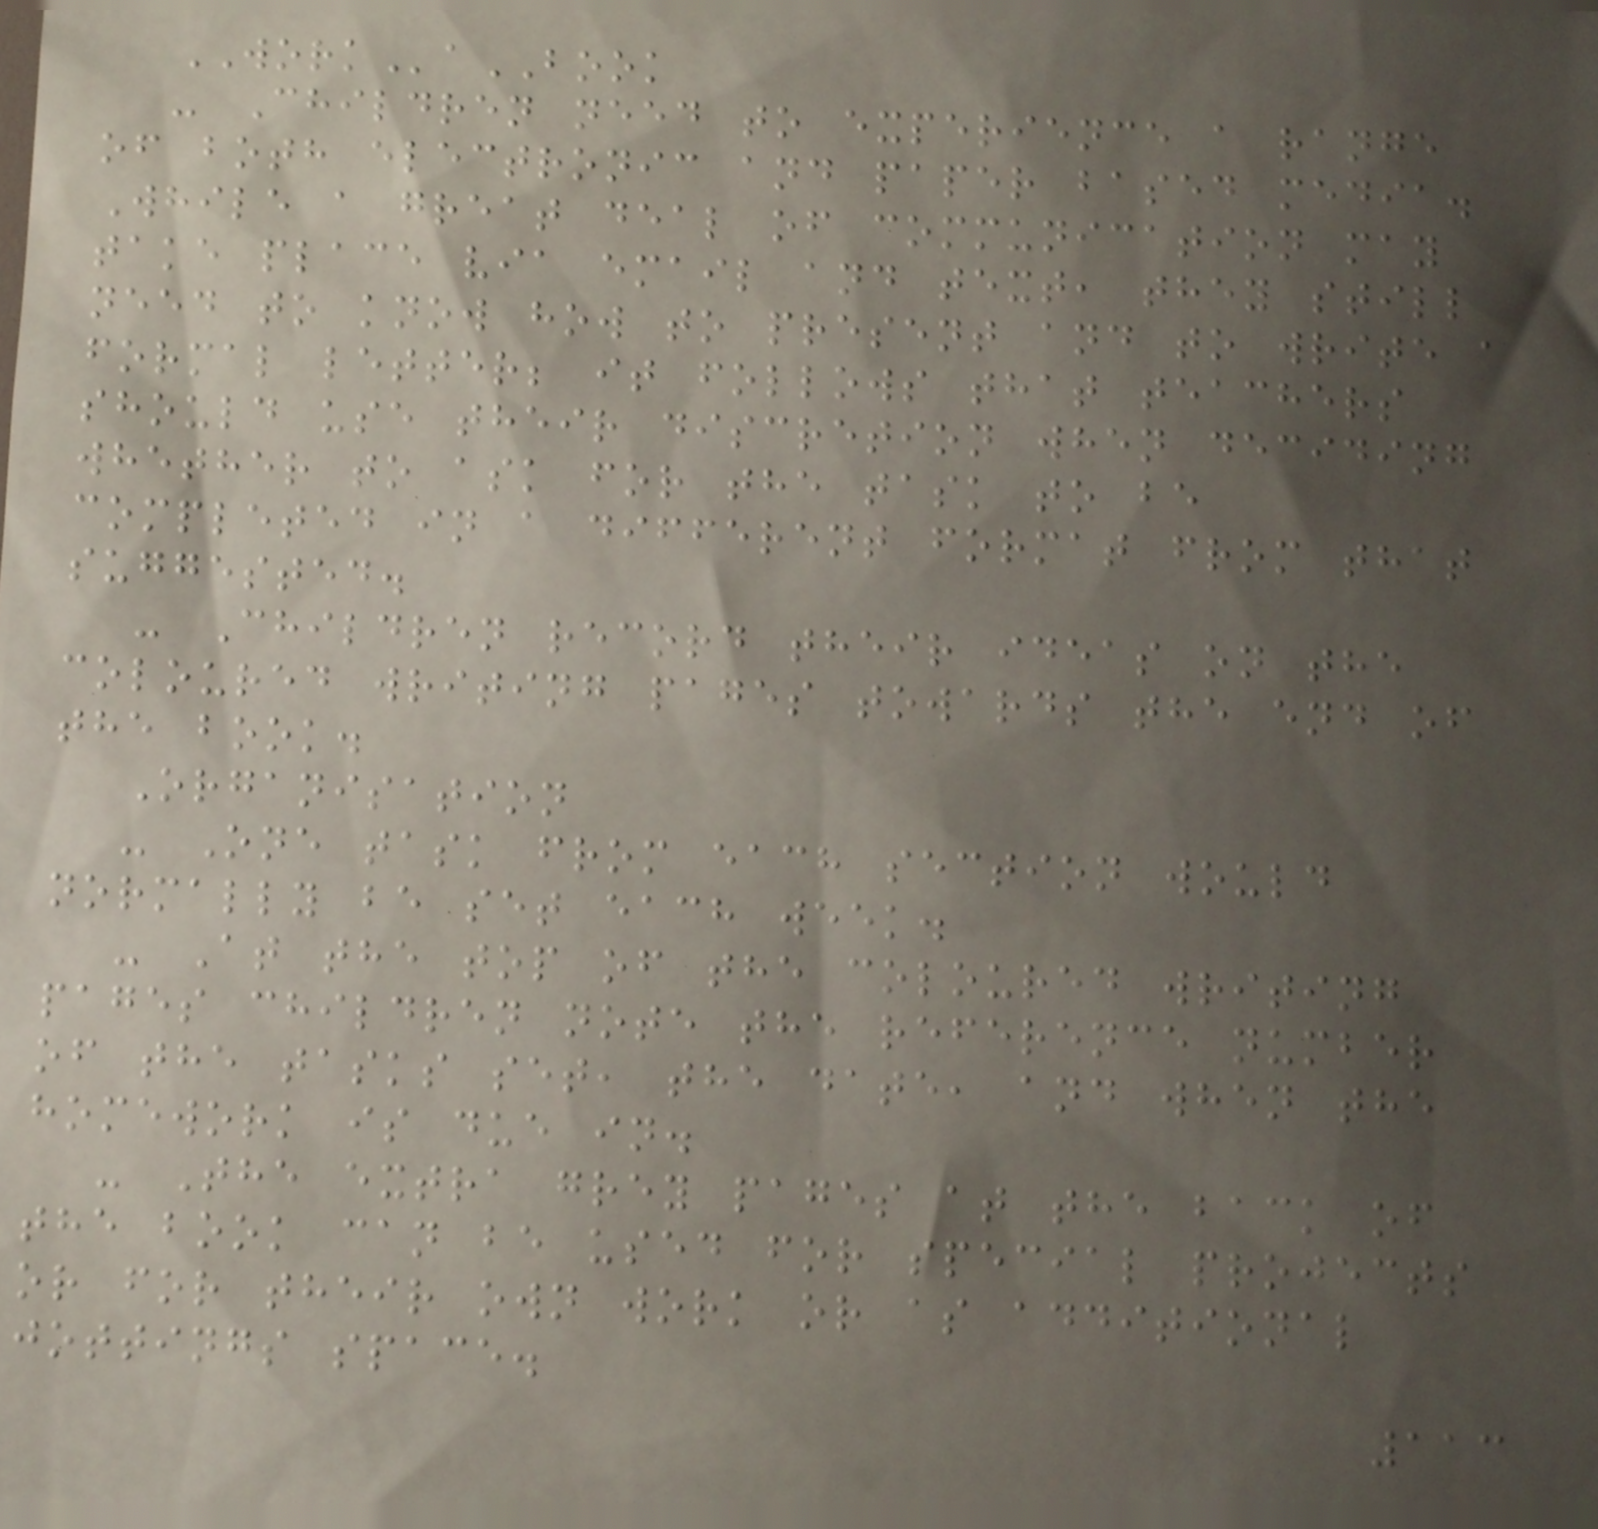WORKaBOOK
- Children need to experience a range
of both electronic and paper based media.
While a great deal of communication may
take place via email and text, they still
need to know how to present and to write a
formal letter; it follows that teachers
should use their discretion when deciding
whether to ask for the task to be
completed in a different format from that
suggested.
- Children record their ideas on the
coloured writing pages towards the end of
the book.
Organisation
- One task from each section would
normally be set each week.
- At the top of the coloured writing
pages children note the reference number
of the tasks set, the date, and when the
homework is due in.
- The extra grey pages at the back of
the book can be used for special projects
or for their own work or as additional
jottings space.
113
